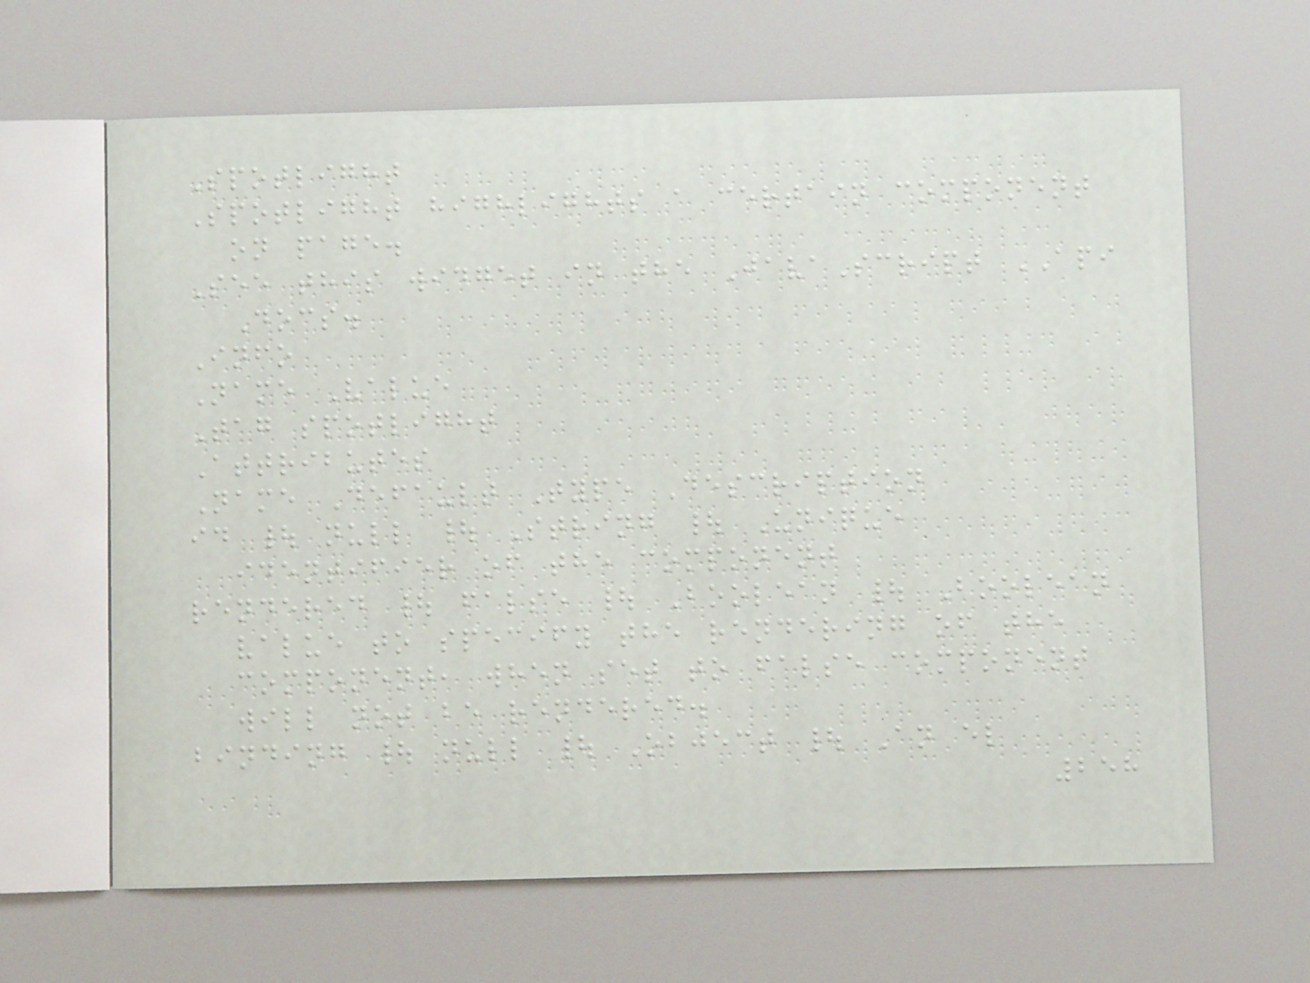Spotlight
Spotlight highlights a certain component
on page.
See this widget in the JavaScript API
Docs.
Info
Name Value
Tag spotlight
Attributes
Name Default Type Description
id | null | String | Unique
identifier of the component
rendered | false | Boolean | Boolean
value to specify the rendering of the
component, when set to false component
will not be rendered.
binding | null | Object | An el
258
